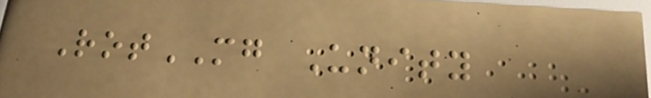RotMG Unity
